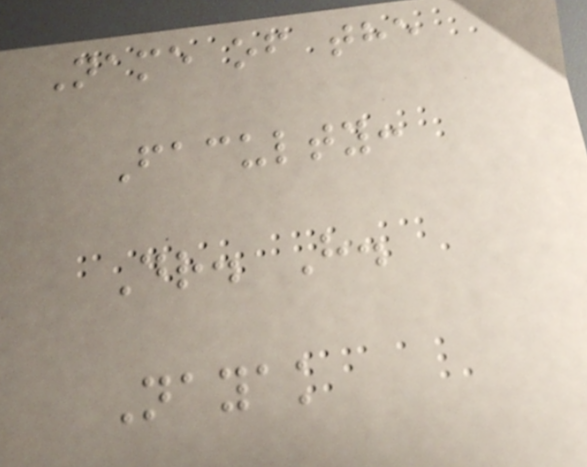Name of the
Faculty:
Dr. H.
Nayak
